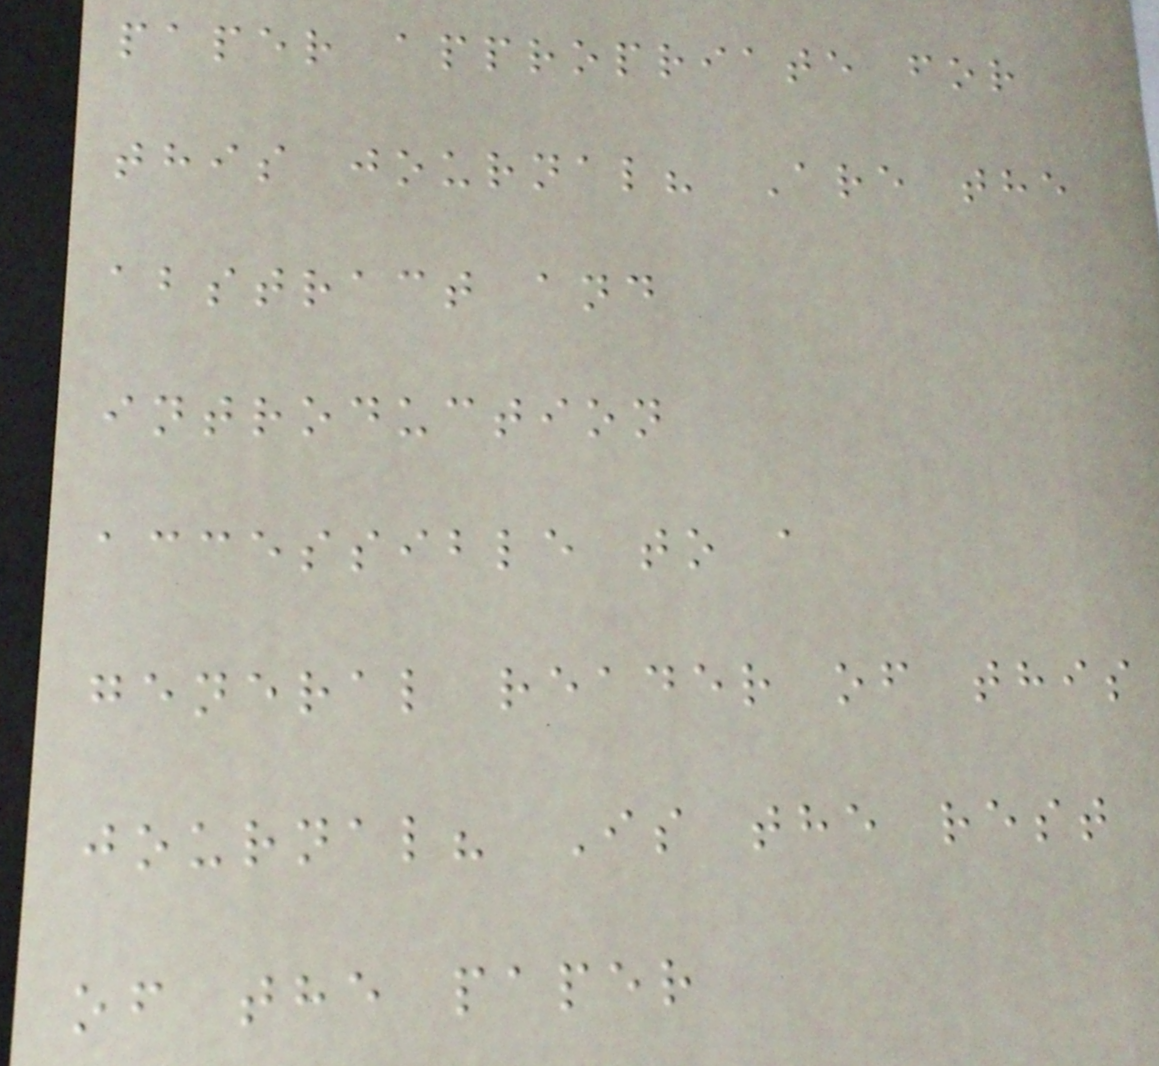paper appropriate for
this journal? Are the
abstract and
introduction
accessible to a
general reader of this
journal? Is the rest
of the paper
